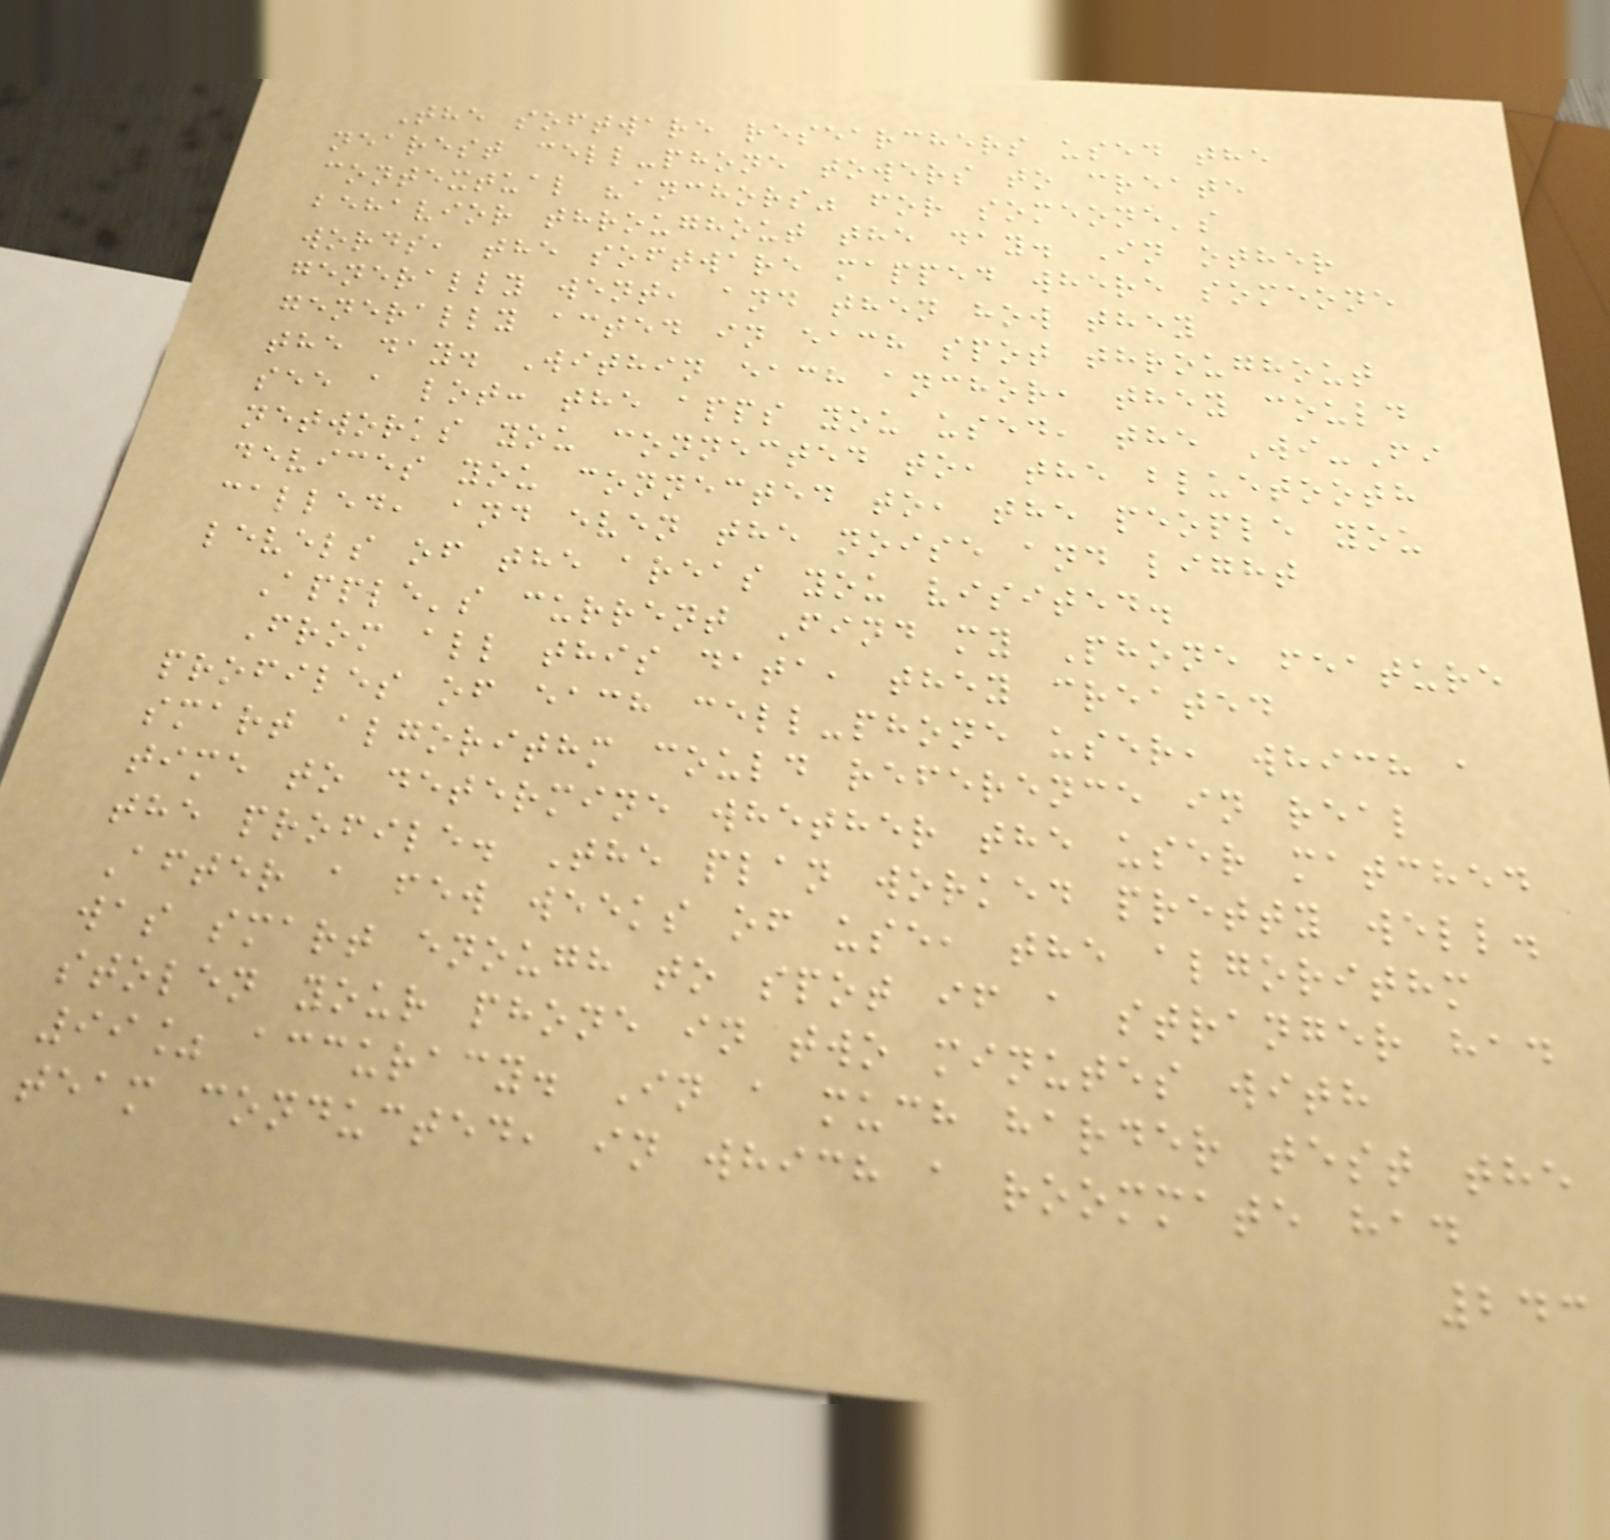The software researchers used the
nearest cell-phone towers to create
contextual "anchors" for someone's
behavior throughout the day. In other
words, the software mapped where someone
generally went, and then how they
generally acted in each spot throughout
the day. Within each anchor, they could
see a lot: the apps you used, the Wi-Fi
networks you connected to, the bluetooth
devices you connected to, the people you
called, and even the noise and light
levels of the areas you visited.
Apple's current Find my Phone feature
From all this data, they created
profiles of each cell-phone user, which a
smart algorithm could reference in real
time to determine whether the user matched
the profile. The plan worked pretty well.
After a few weeks of use, the algorithm
was smart enough to spot if a stranger had
stolen your phone in two minutes with
99% accuracy. In a much harder test the
team conducted, in which a roommate had
243
